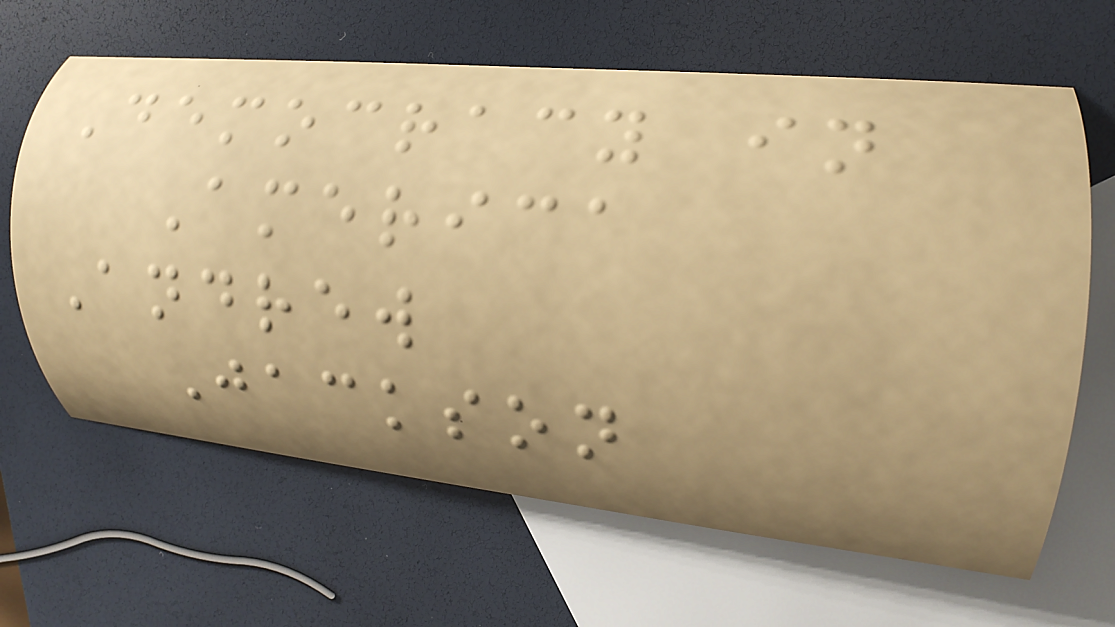Democracy in
America
Andrew
Jackson
